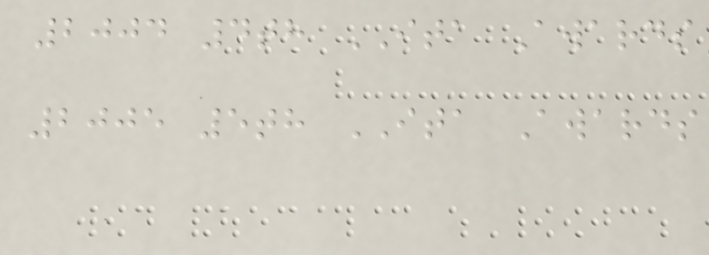2004 4th ITA Awards
2005 5th ITA Awards
